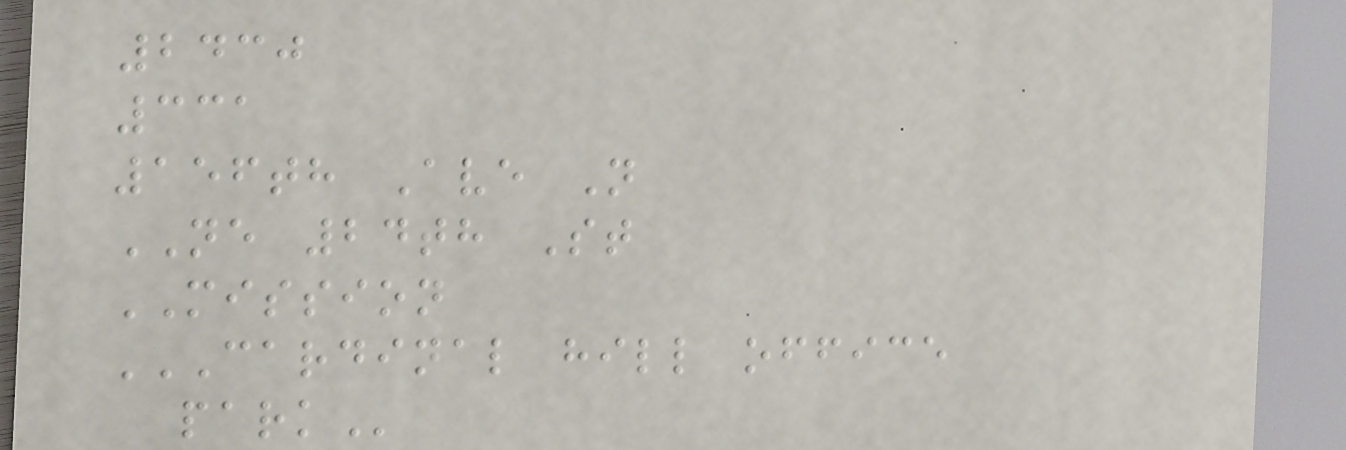2430
331
156th Ave N
NE 24th St
MISSION
CARDINAL HILL OFFICE
PARK
